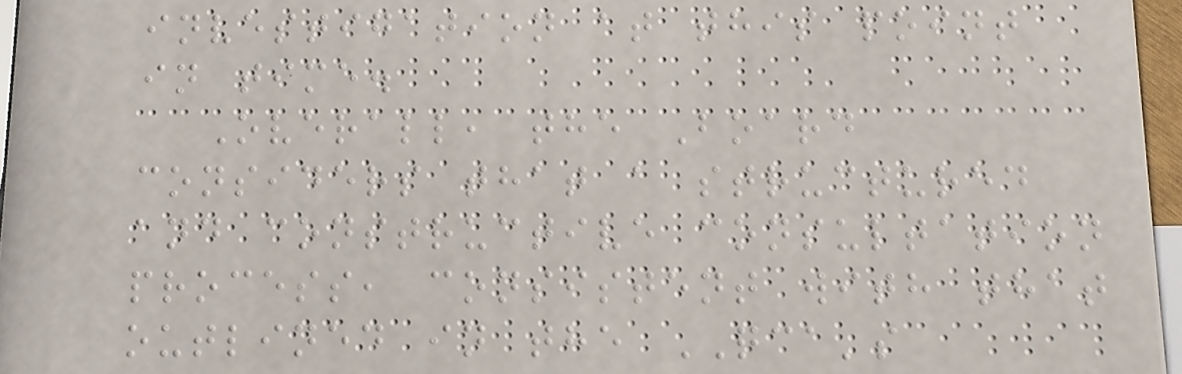investigation at this point
in time.
Overall, the Board
considers that a structured
and constructive consultation
process, consistent with that
outlined in the QCA's
